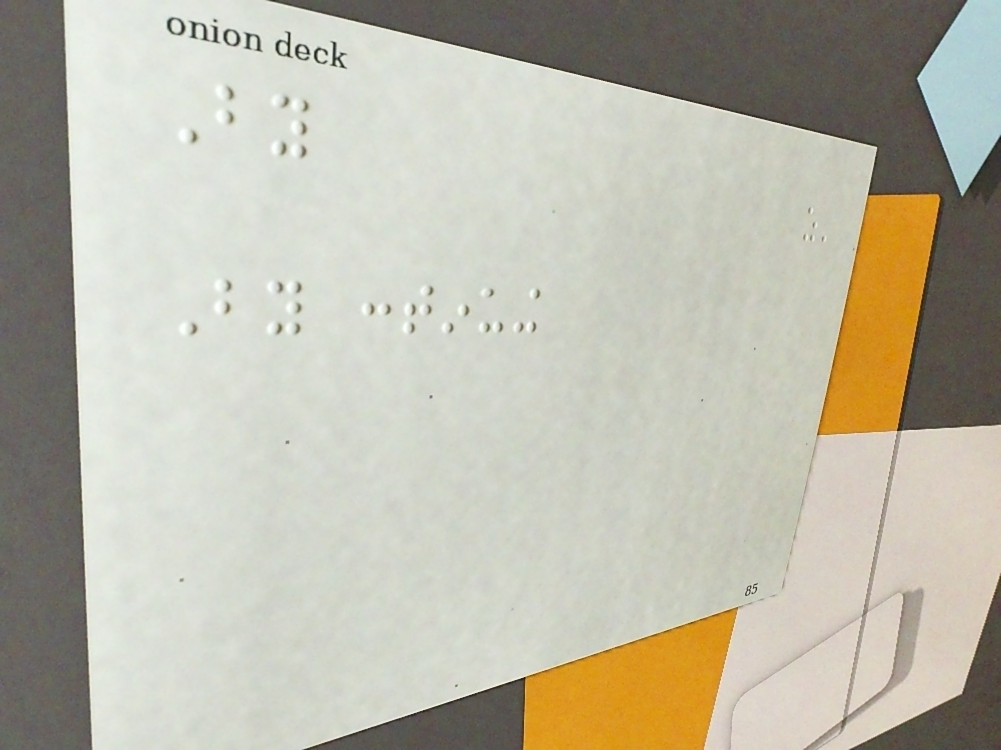By
By continuing
